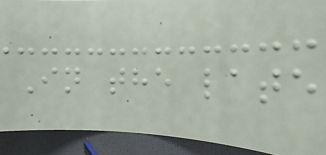In the late
